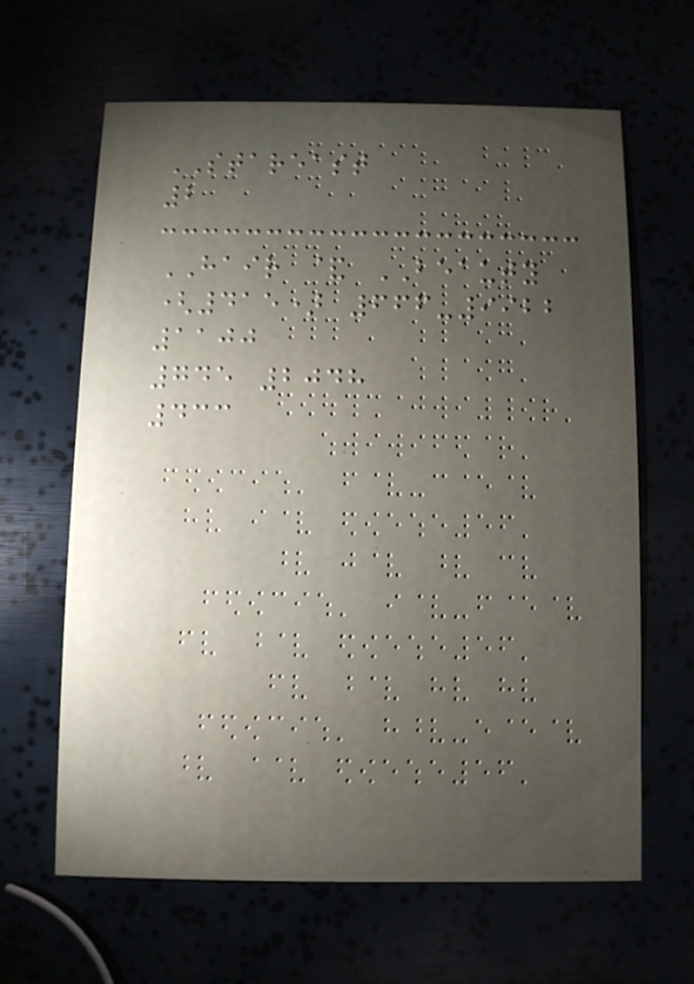STAREAST
2
HAIR & BEAUTY
(415) 666-9922
1100
745 2048
433
